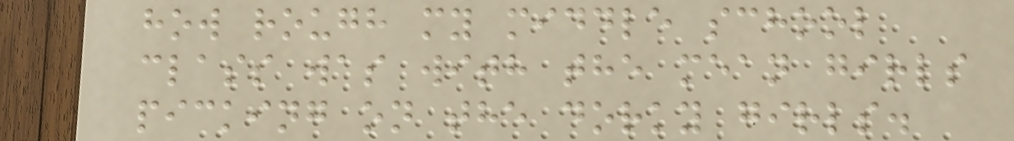how rough my middle school
class was with the mean girls
picking on the dorky girls.
